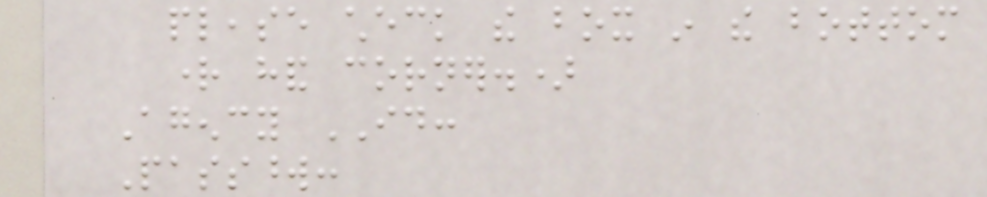please check the box in the bottom
right hand corner.)
Agency ID:
Password:
